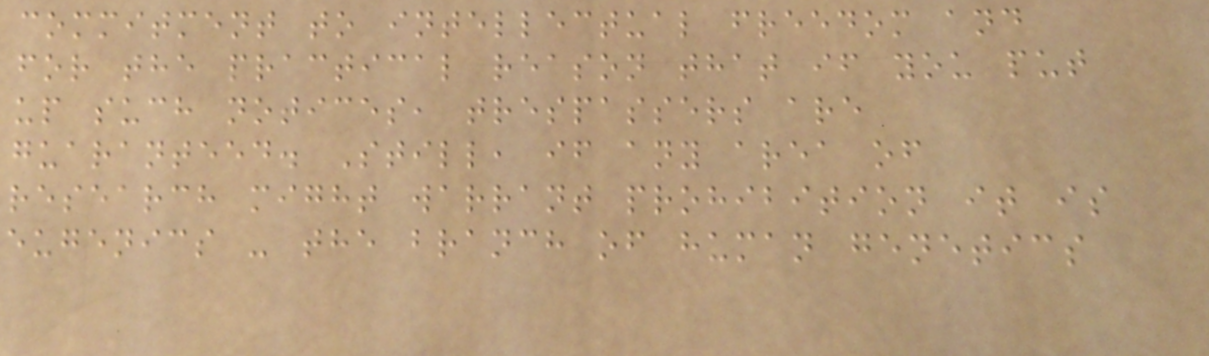commitment to intellectual freedom and
for the practical reason that if you put
up such notices, trespassers are
guaranteed. Still, if any area of
research might warrant prohibition it is
eugenics - the branch of human genetics
